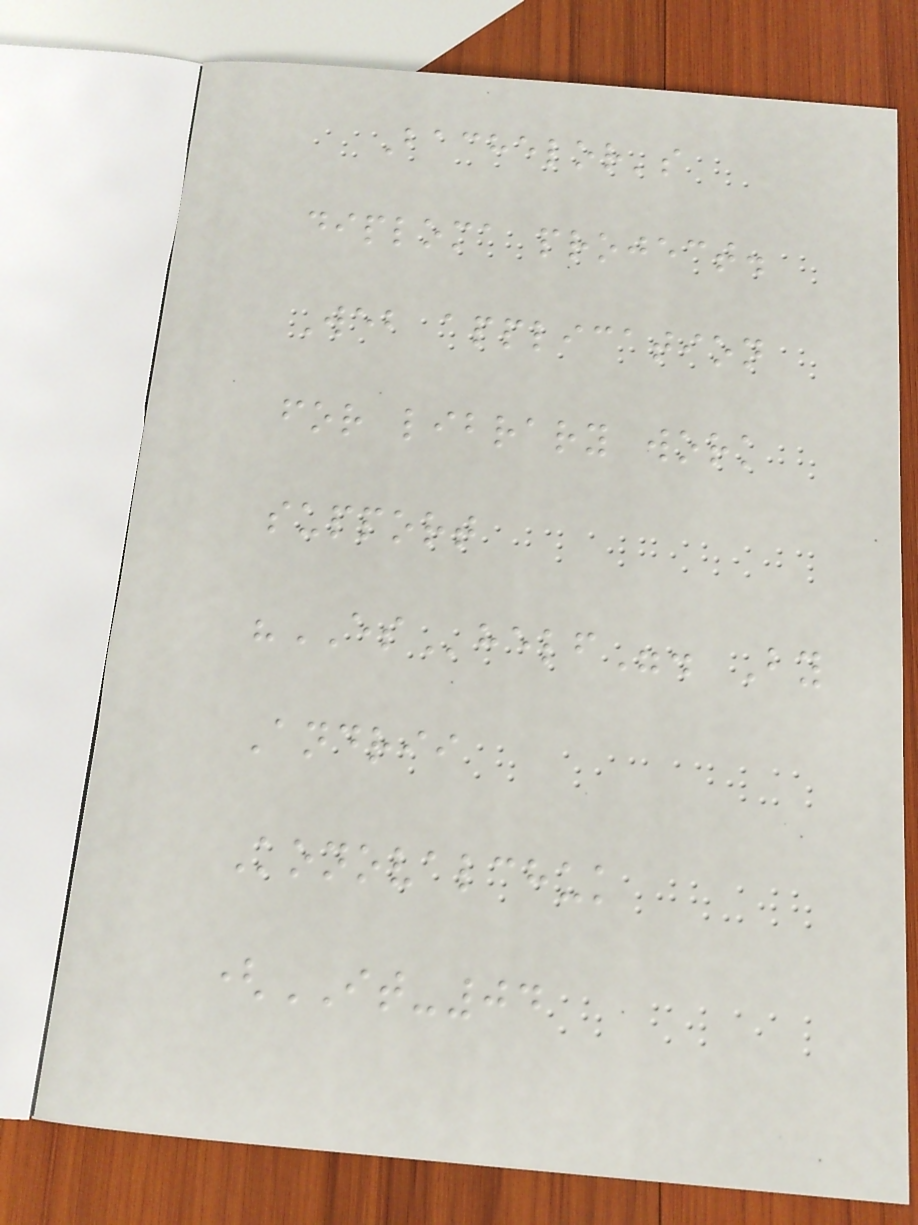Bachelor's
diploma project.
Web application
for library work
support
"EShelf". By
Andrii
Konovalchuk
(IT-04
